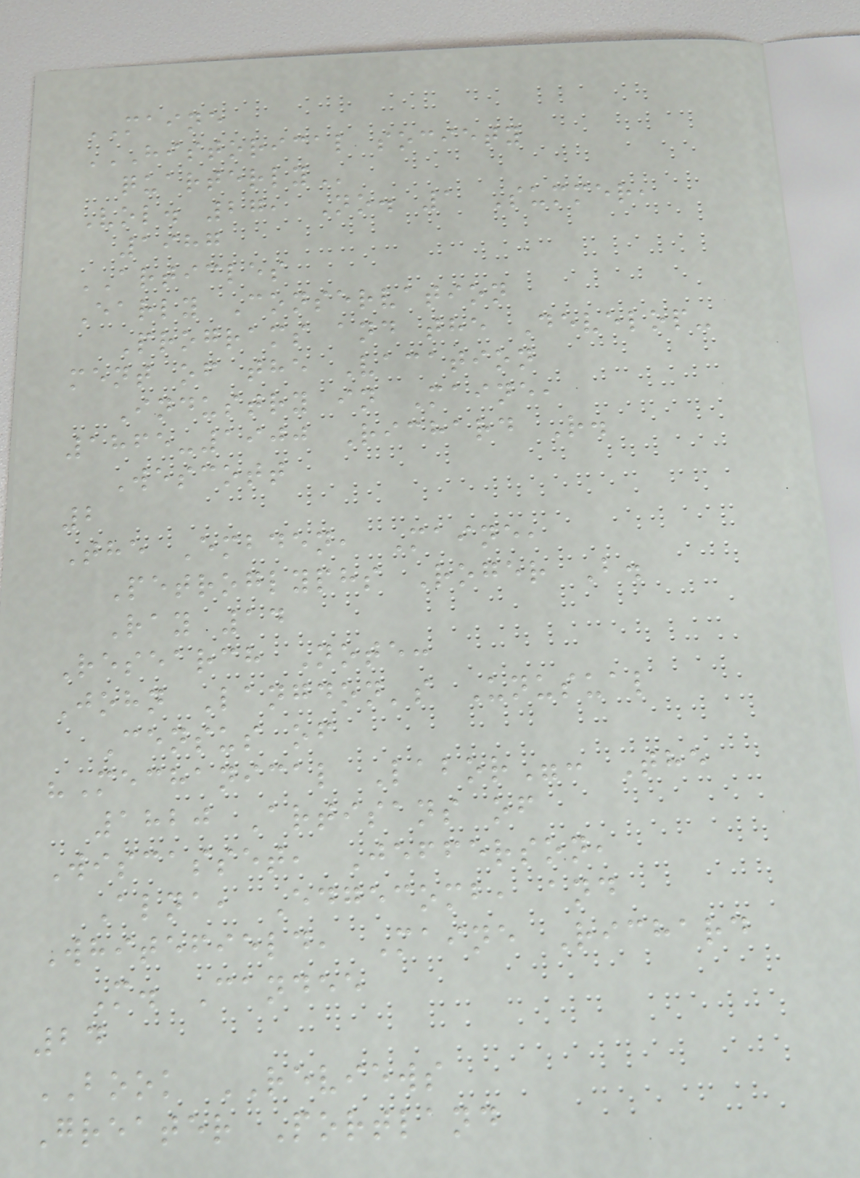MAINE
HISTORICAL SOCIETY
QUARTERLY
Vol. 27, No. 1 Summer,
1987
ARTICLES
Early Conservation
Programs and the Develop-
ment of the Vacation
Industry in Maine,
1865-1900 Richard R.
Wescott
2
The Embden, Maine,
Petroglyphs Roger B.
Ray 14
Research Note:
John Langdon's Unusual
Census of
"Mechanical Labor": The
1820 Artisans of
Wiscasset, Jefferson,
Alna, Edgecomb, and
Whitefield, Maine Richard
M. Candee
24
BOOK REVIEWS
Greater Portland
